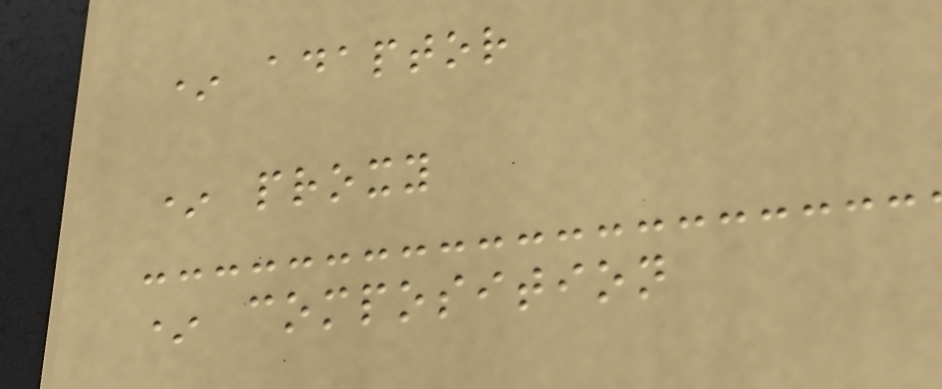* adaptor
* proxy
* composition
